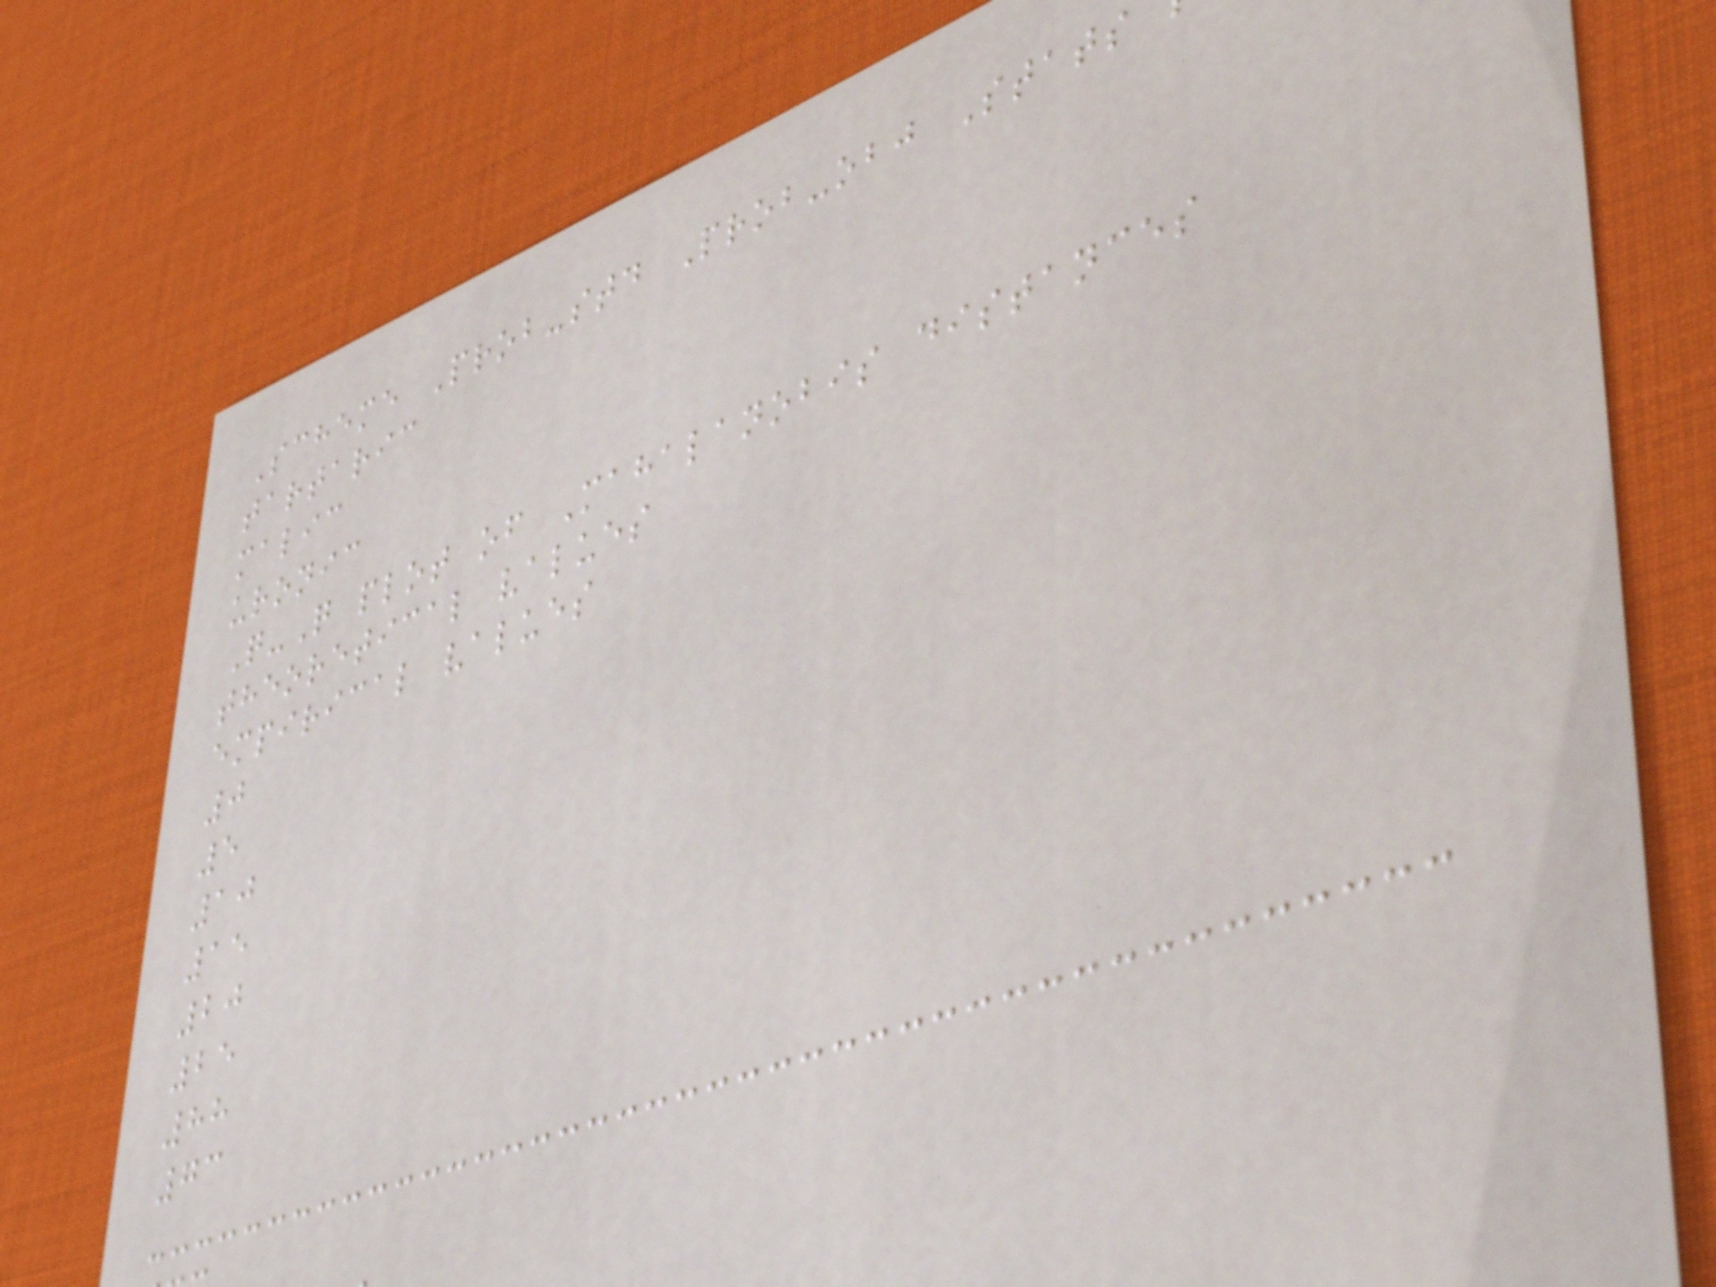Scheme Prob-std Prob-obj Stats
tartaric
malic
uronic
Q-Q plot of Mahalanobis distances
theoretical values
empirical values
0
5
10
15
20
25
88
73
